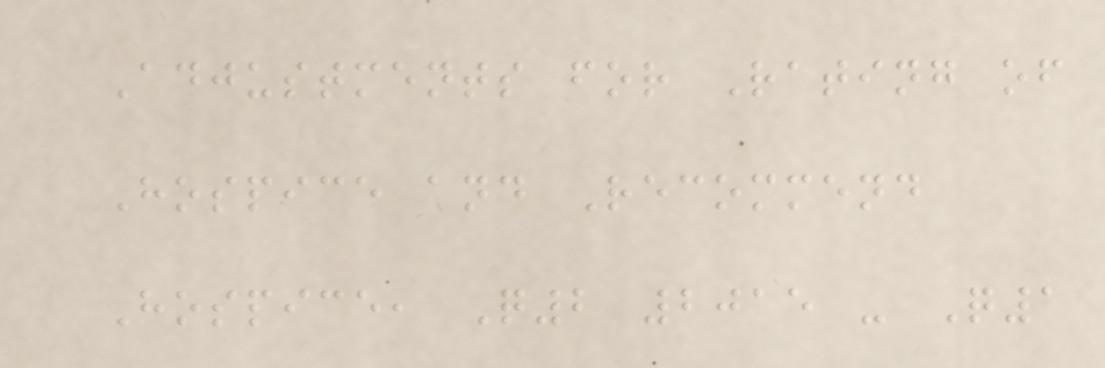Adjustments for Rating of
Hospice and Recommend
Hospice, Q2 2015 - Q1
